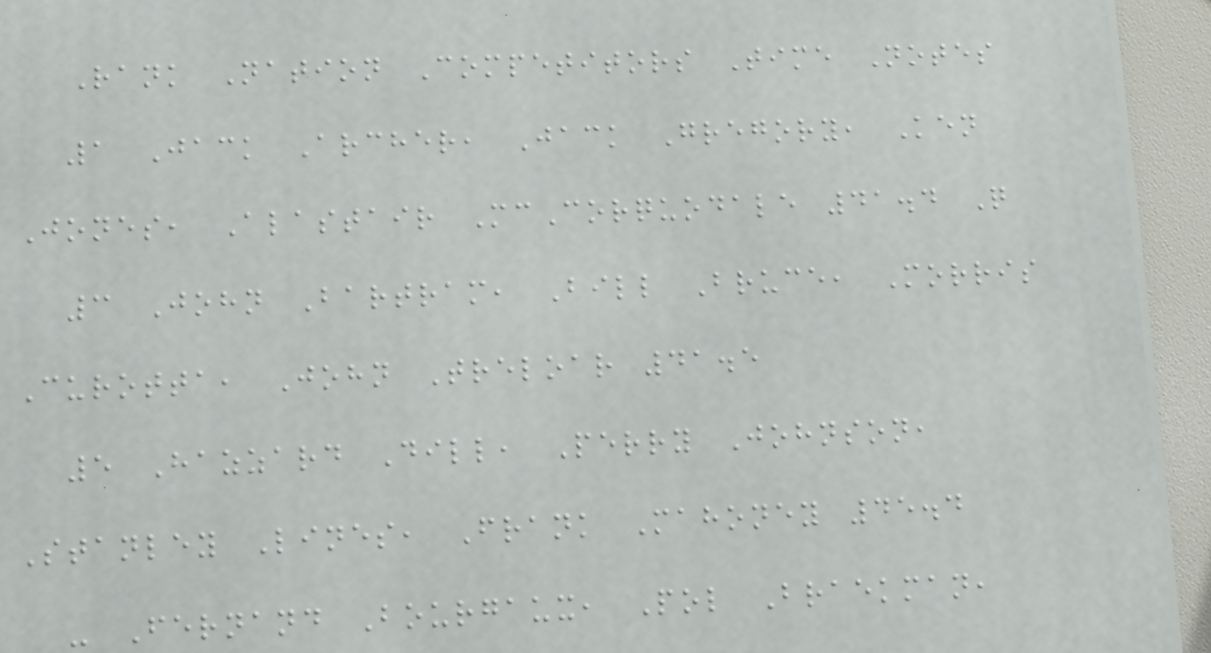Rank Nation Competitors Time Notes
1 Jack Archer, Jack Gregory, Ken
Jones, Alastair McCorquodale 41.4 Q
3 John Bartram, Bill Bruce, Morris
Curotta, John Treloar 41.5
5 Hazzard Dill, Perry Johnson,
Stanley Lines, Frank Mahoney 45.4
- Fernand Bourgaux, Pol Braekman,
